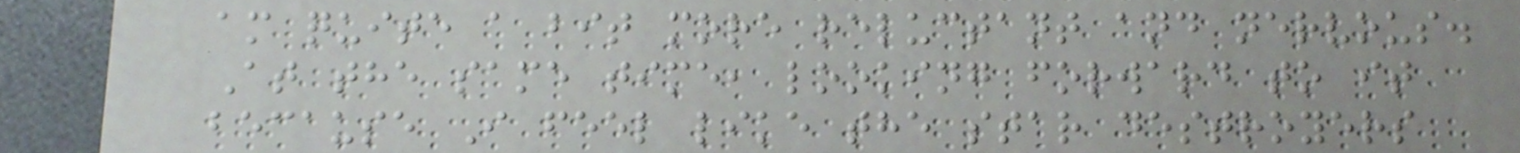am quite a bit more reluctant and nervous.
At the same time, looking forward to it
because I feel like the star destroyers
